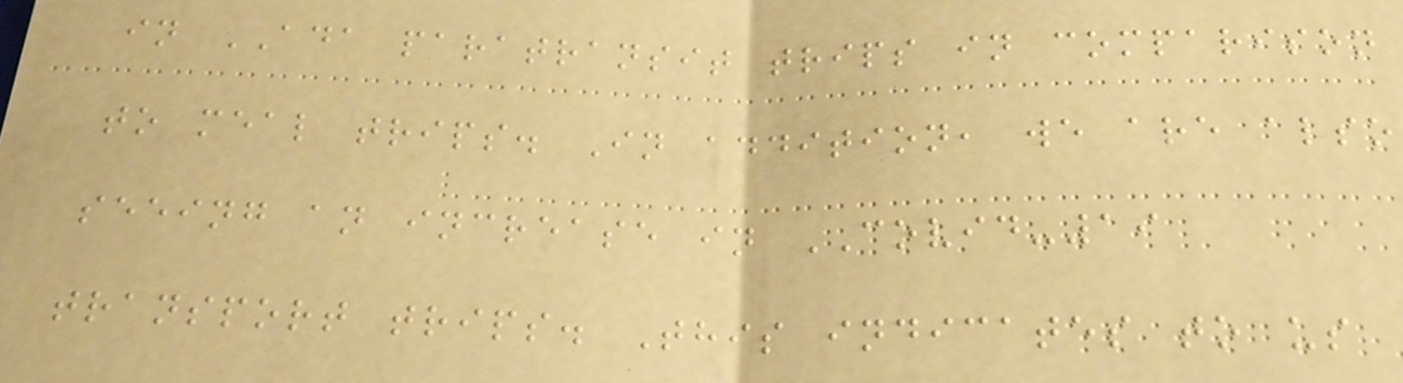in ADA paratransit trips in comparison
to meal trips. In addition, we are also
seeing an increase in COVID-19
transport trips. This indicates to us
